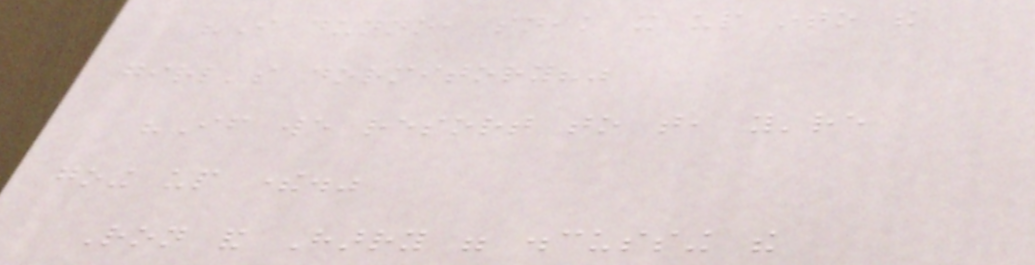"I dunno, sneak it up into the
girl's dormitory?"
"If we resort to that, you're
going up there."
Ron and Harry were discussing the
